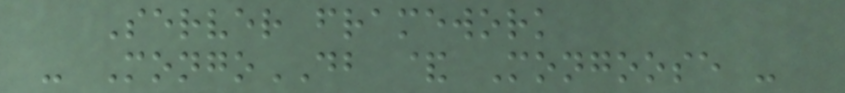Server framework
- MongoDB & Mongoose -
